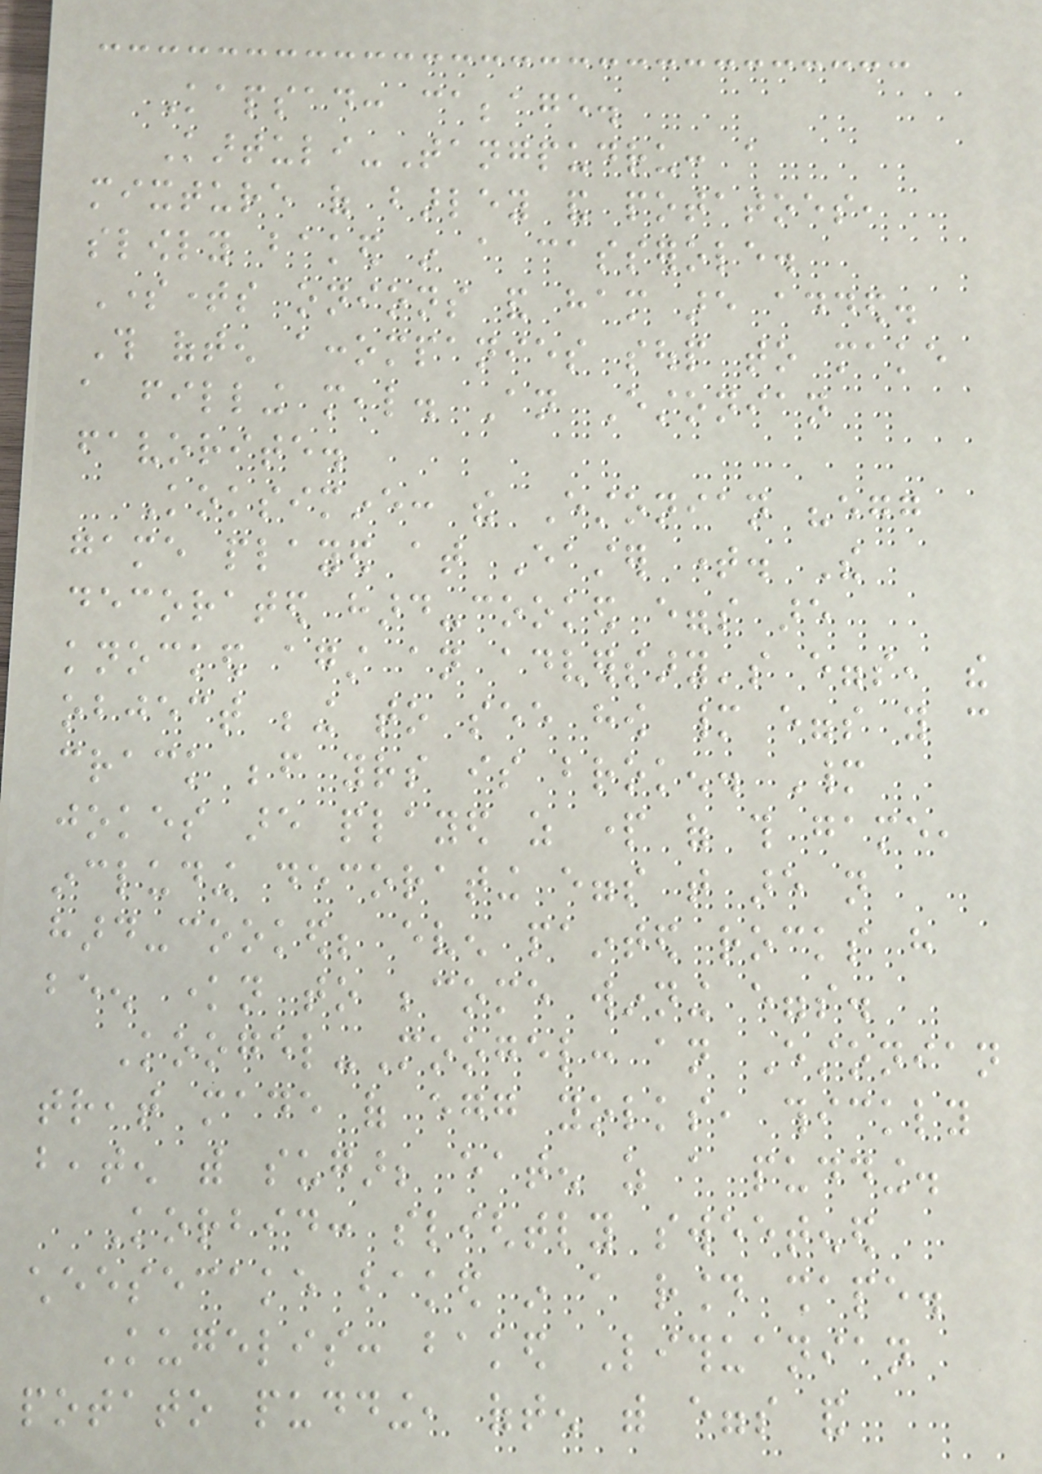Kapsad: cabbage.
Kartuli-Tangpudru: a
mixture of barley and potatoes,
slowly baked in a casserole.
Sometimes onions and ham are added.
This often accompanies soup to make
a filling meal. An Estonian
favorite.
Koksimine: the Estonian "egg
game played at Easter time. The
decorated hard-cooked eggs are
knocked against an adversary's eggs, the
object being to see how many eggs you can
crack before yours is broken. Many
jokes are played as part of this game,
including decorating eggs that are not
hard-cooked; even painted rocks have
been known to become winning eggs.
Koogel-Moogel: an Estonian
treat made of egg yolks, thickly
beaten with sugar; eaten as a pudding.
Korbid: slightly sweetened
cheesecake baked in a round shape.
Kugelis: baked Lithuanian
potato pudding, often with eggs and
